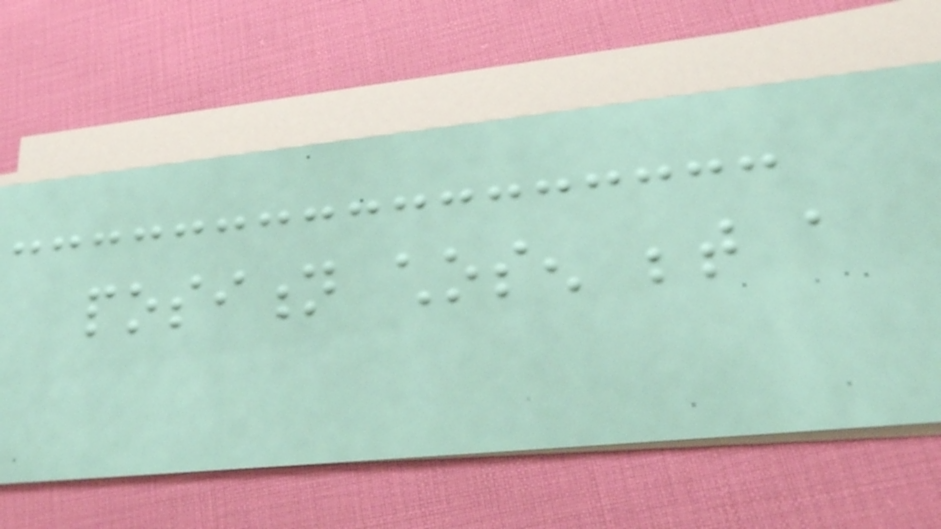position chosen between a
